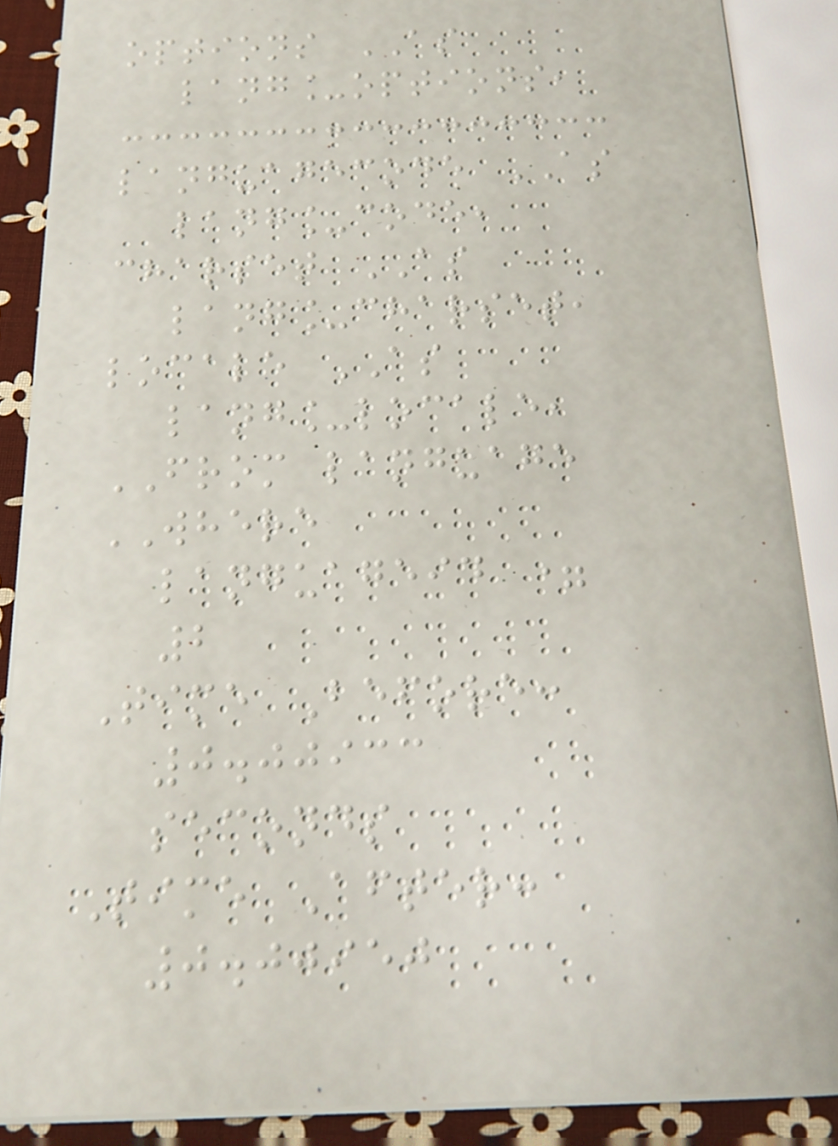options AS
lang_options,
languagecode AS
lang_code,
charset AS
lang_charset,
locale AS
lang_locale,
FROM language
WHERE
languageid =
2
Time Before:
0.00933
seconds
Time After:
0.00950
